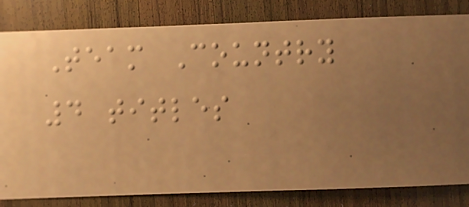Team Country
4 titles
